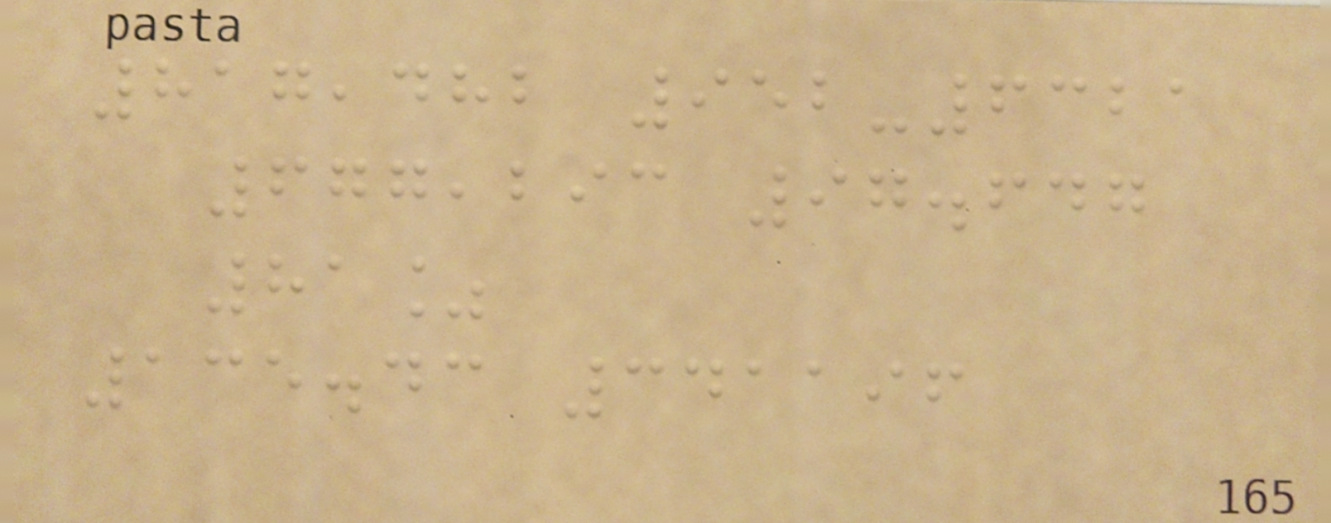817,482 952-6321
677,293 97.647
81%
135.43 341196
